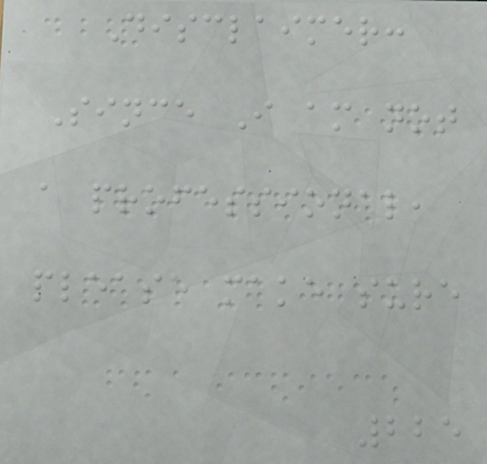Disclaimer:
Since I am not
a professional,
please make sure
225
